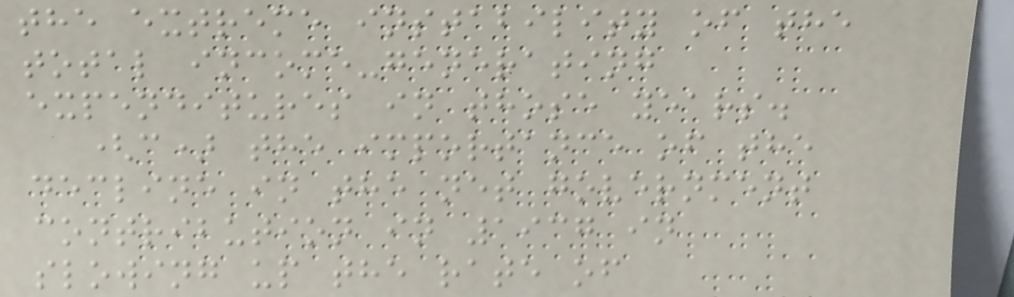the extreme instability of the
total income-generating
expenditures in those years.
(c) the importance of the
decline in the net government
contribution in 1937 in
slowing up the rate of
